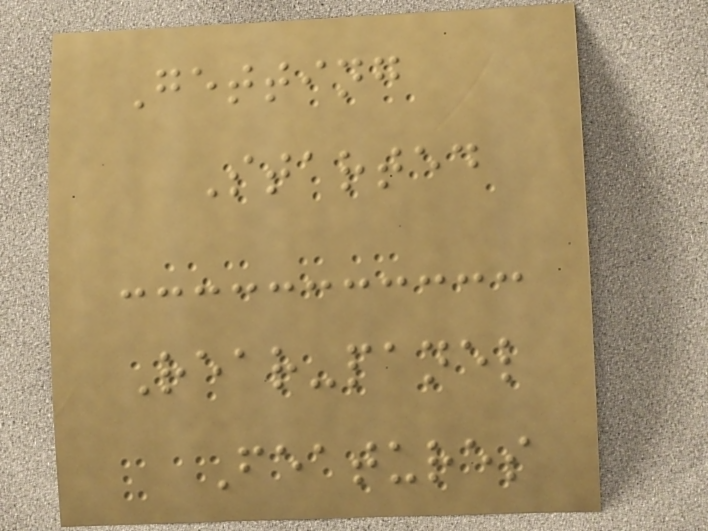Getting
Started
Rear-panel
Features
